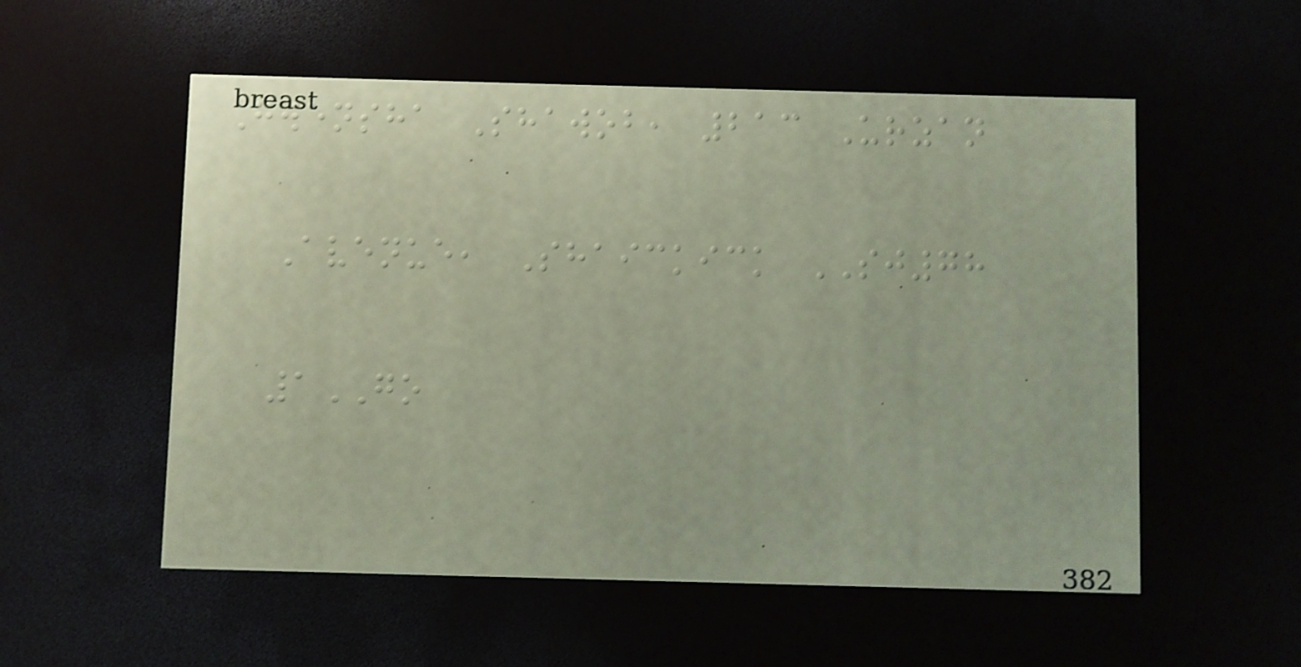Gwensha Shawob, 213 Urzan
Avenue, Shaickick SJ78
1GO
